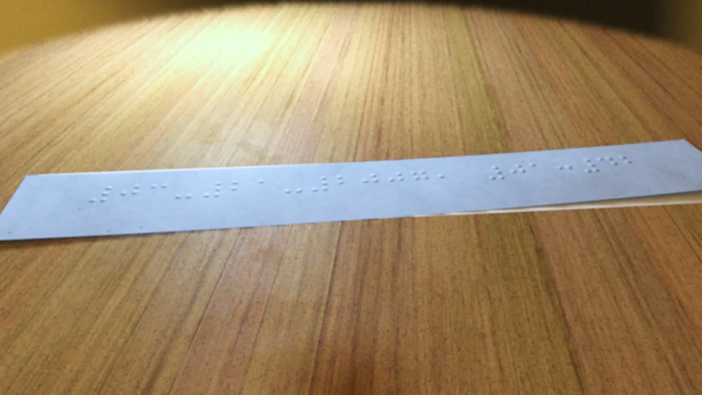03-21-2007, 01:42
